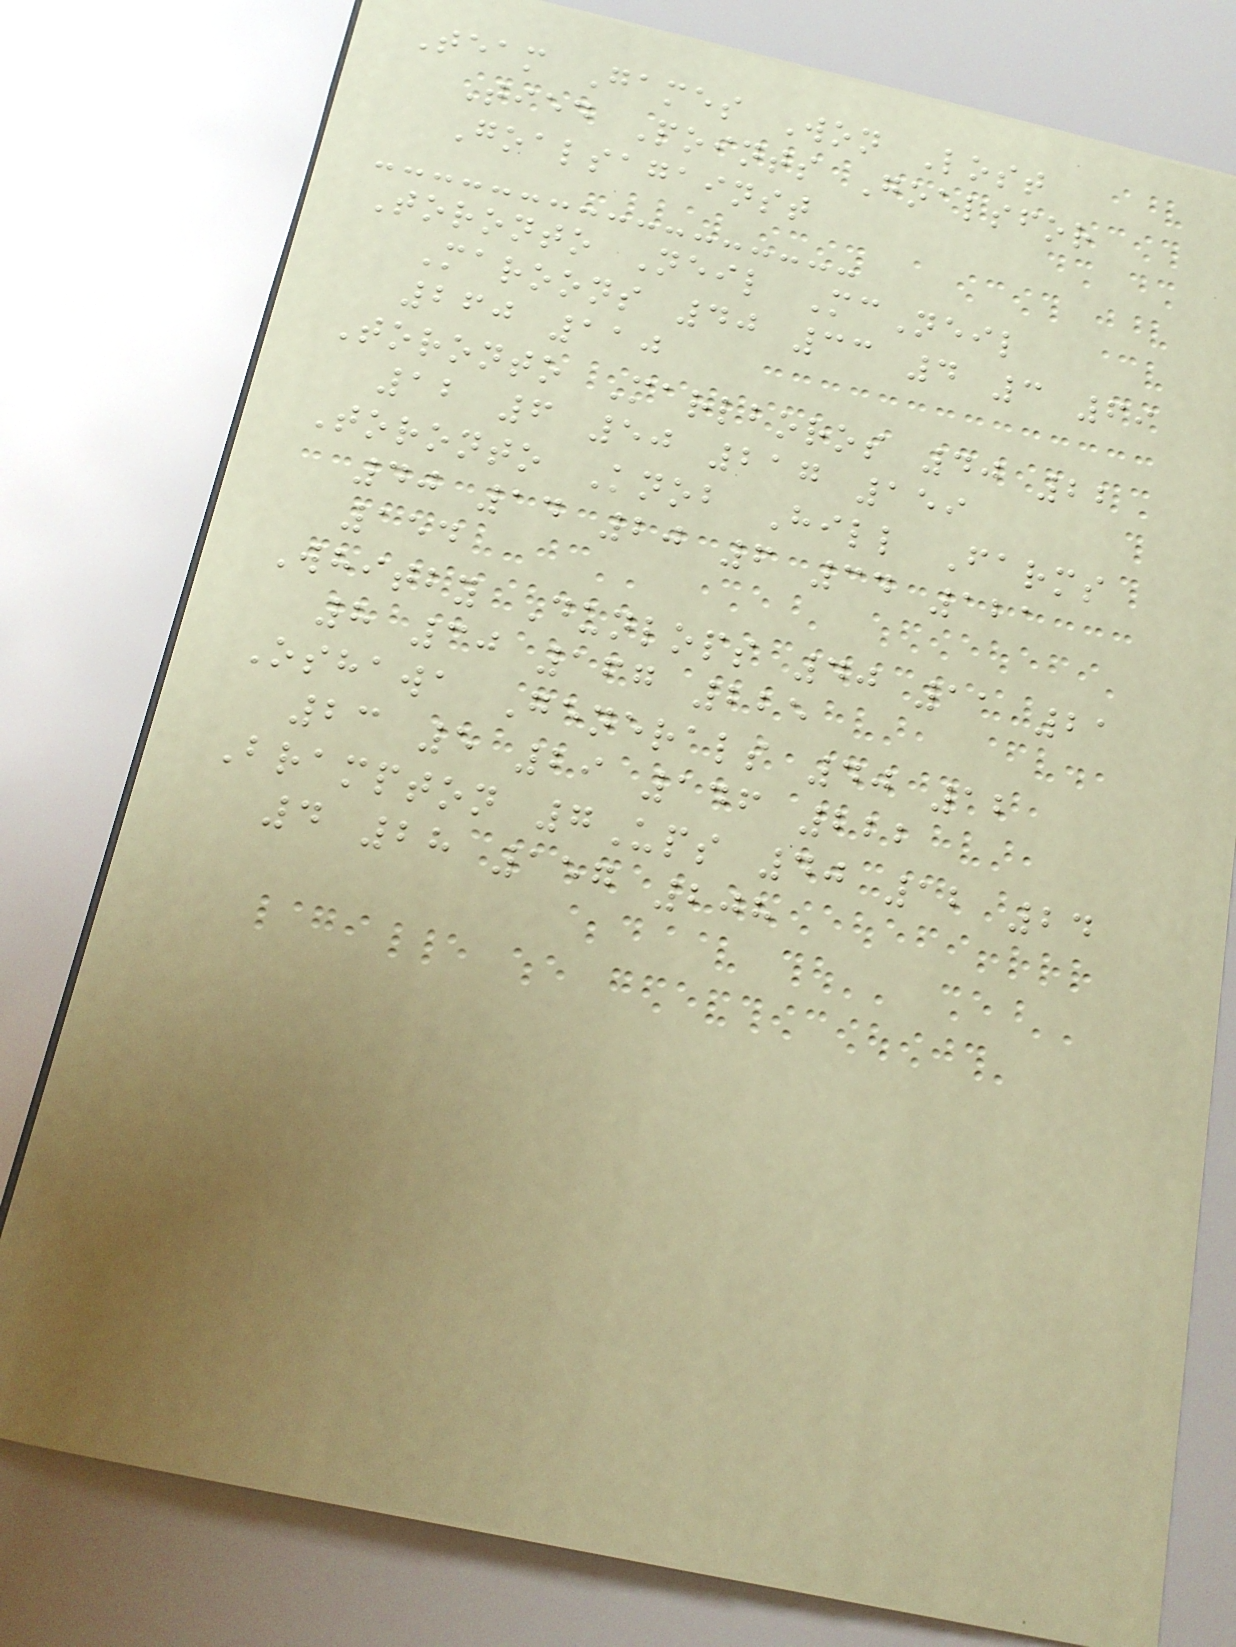Team Games Won Lost
Tied Points Goalsfor
Goalsagainst
Toronto Neil McNeil
Maroons 40 33 4 3 69
260 110
Toronto Marlboros 40 22
12 6 50 217 159
Toronto Knob Hill Farms
40 14 20 6 34 121
154
Whitby Dunlops 40 11 21
8 30 167 225
Oshawa Generals 40 12
23 5 29 146 222
Brampton 7Ups 40 12 24
4 28 157 208
